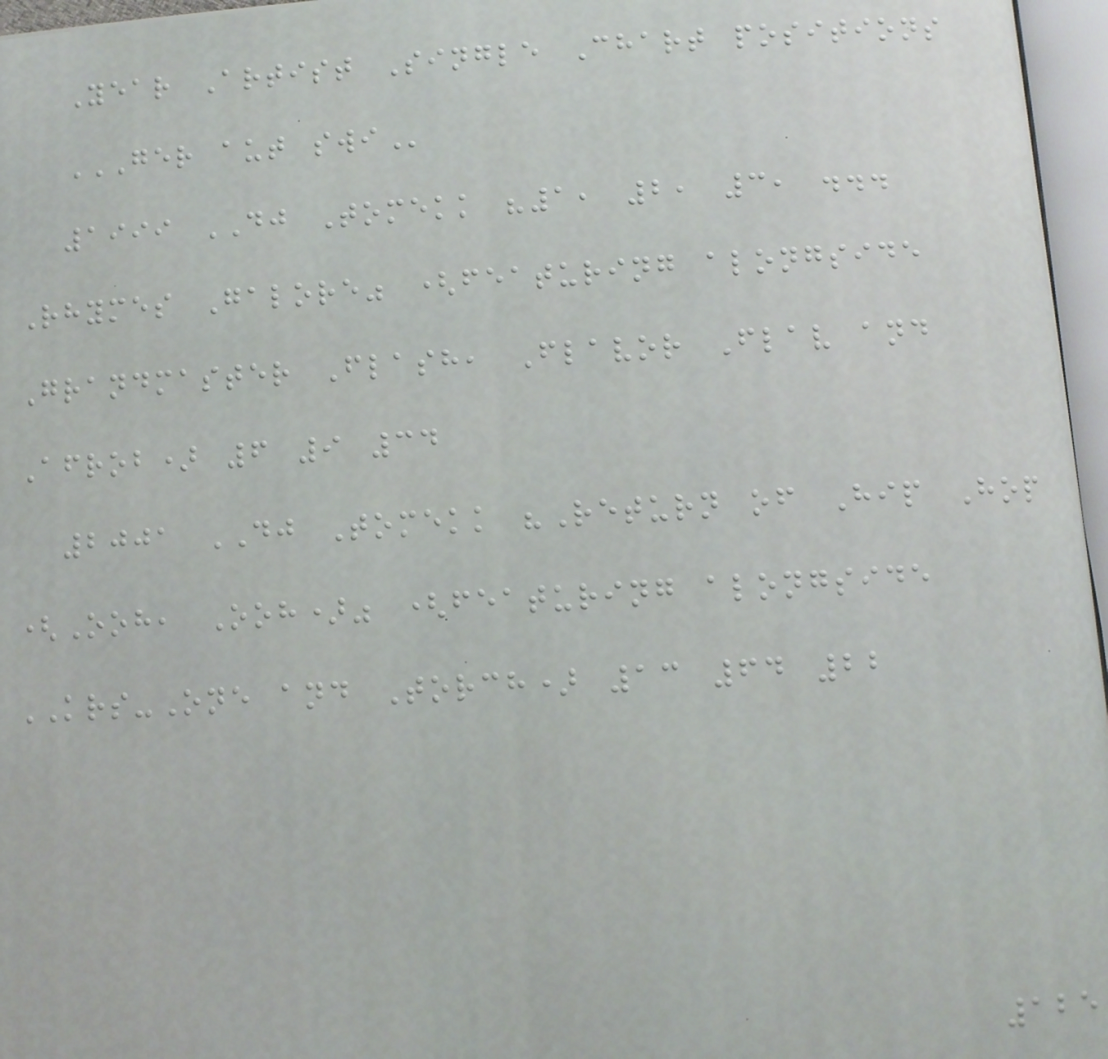Year Artist Single Chart positions
GER AUT SWI
1999 DJ Tomekk "1, 2, 3, ...
Rhymes Galore" (featuring alongside
Grandmaster Flash, Flavor Flav and
Afrob) 6 9 34
2001 DJ Tomekk "Return of Hip Hop
(Ooh, Ooh)" (featuring alongside
KRS-One and Torch) 13 64 22
125
